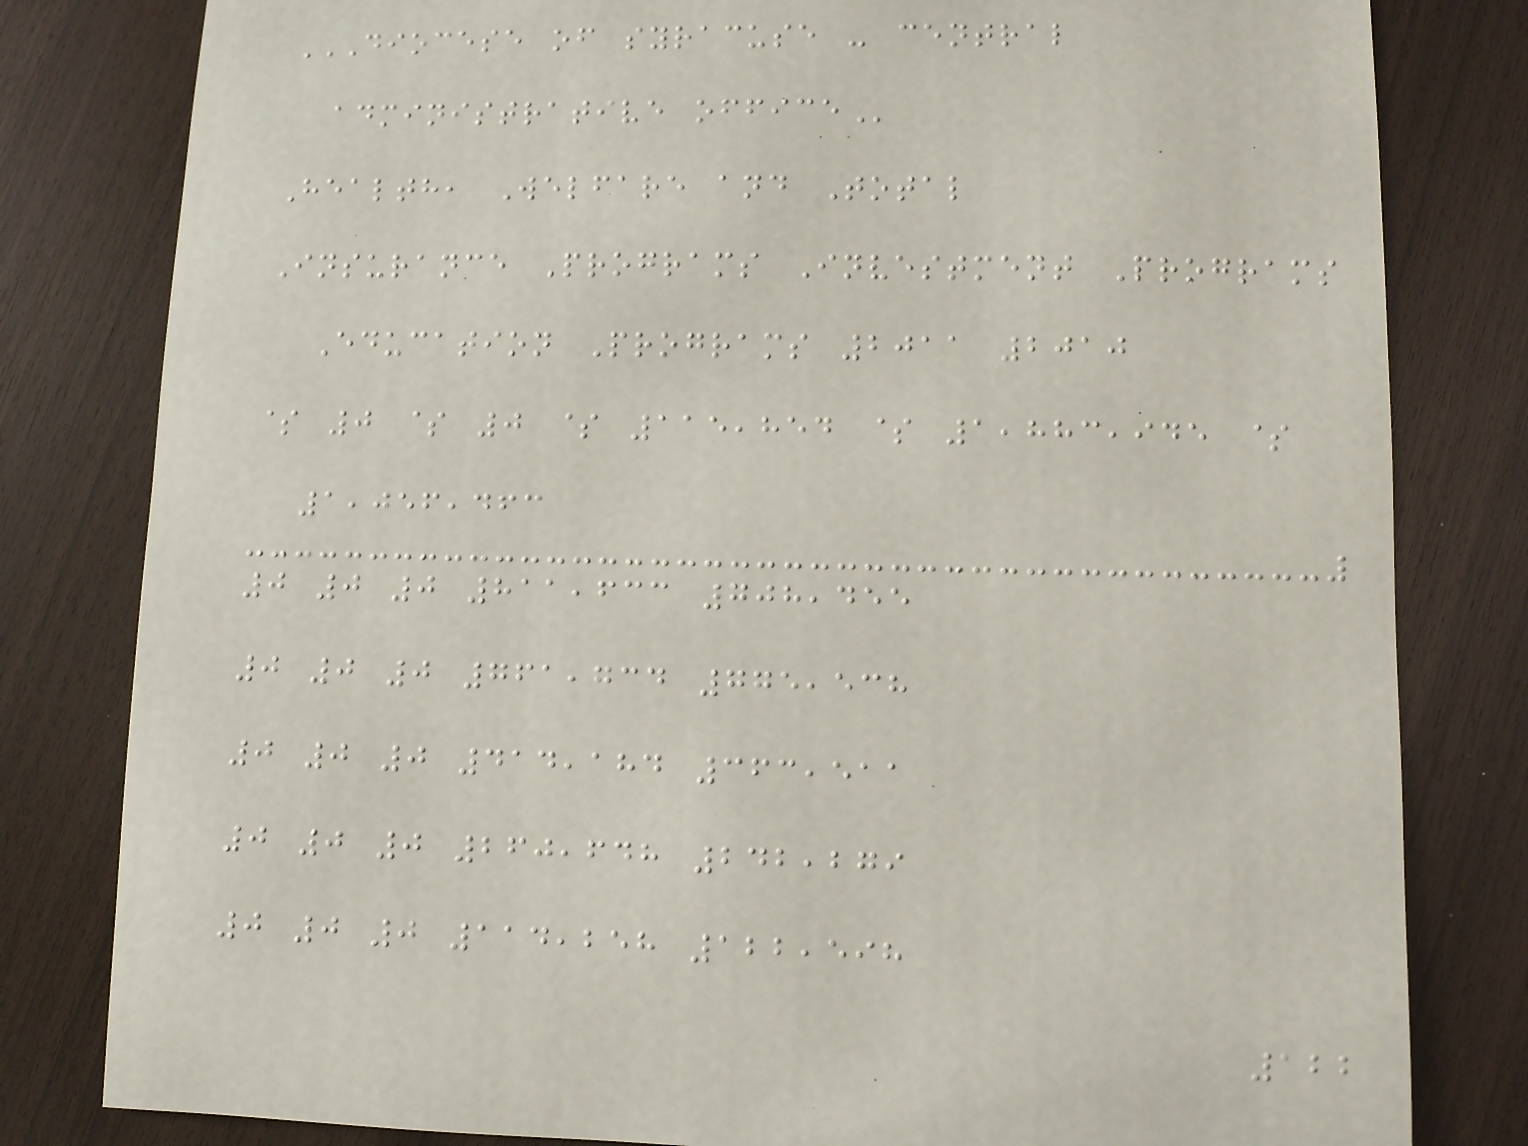DIOCESE OF SYRACUSE - CENTRAL
ADMINISTRATIVE OFFICE
Health, Welfare and Total
Insurance Programs Investment Programs
Education Programs 2011 2010
$ 0 $ 0 $ 115,854 $ 1,883,945 $
1,056,463
0 0 0 811,633 708,455
0 0 0 761,734 775,538
0 0 0 414,184 363,511
0 0 0 260,648 242,279
0 0 0 114,258 122,598
122
